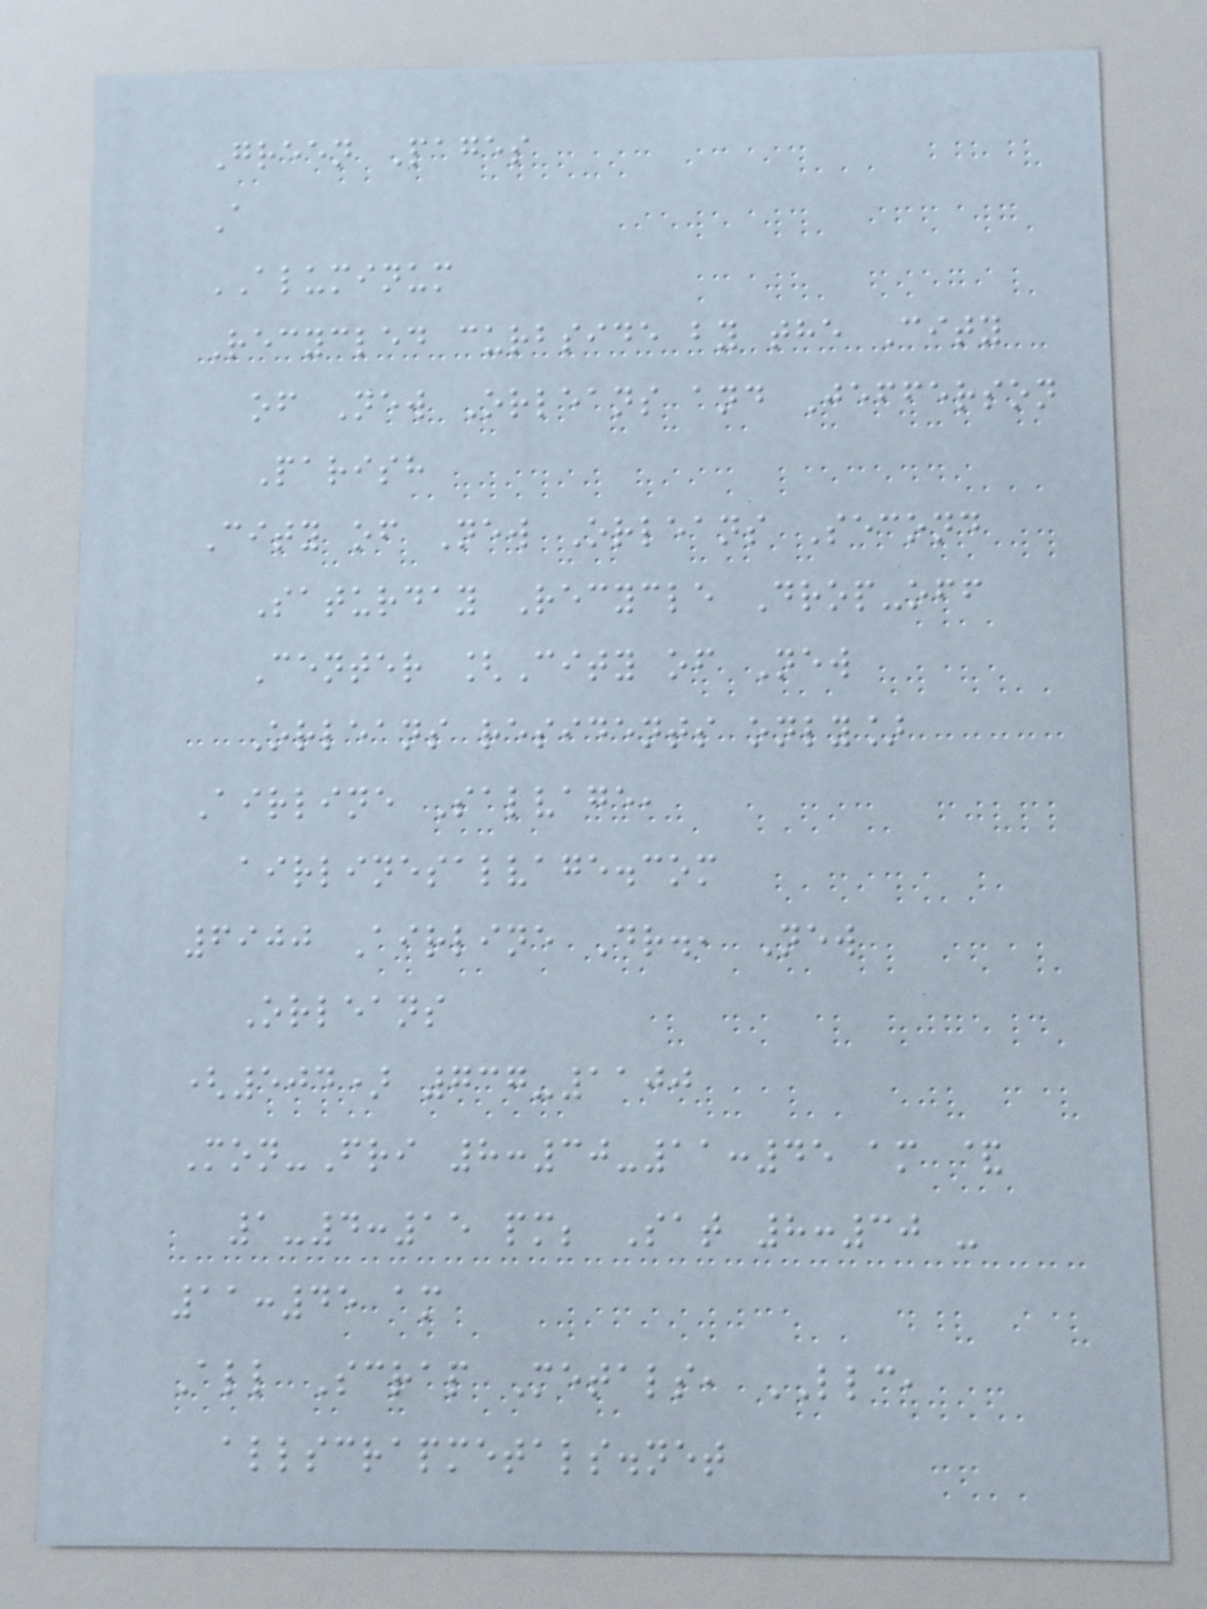Green Pages
A
ALUMINUM
Recycled curbside by the City
of New Orleans and Jefferson
Parish
City of New Orleans Second
Saturday Recycle Drop-off
Center [City of New
Orleans residents only]
Airline Salvage,
airlinesalvage.com
6900 Airline Dr., New
Orleans
(504) 737-1100
Mon-Fri 8:30-11:45 am &
1-4:15 pm; Sat 8:30 -
11:45 am
All Scrap Metals, LLC,
allscrapmetals.net
